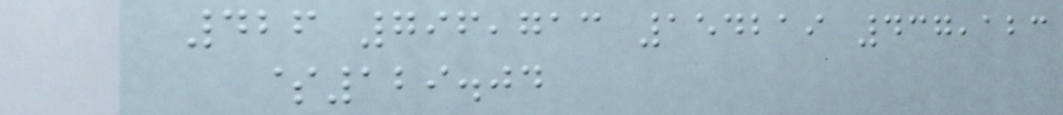426 796,713 154219 437,123
$129.04
